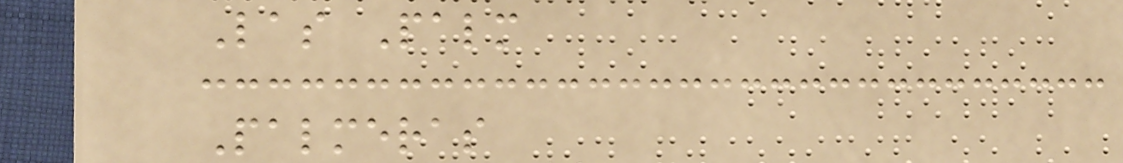Las Palm
Palmeras
